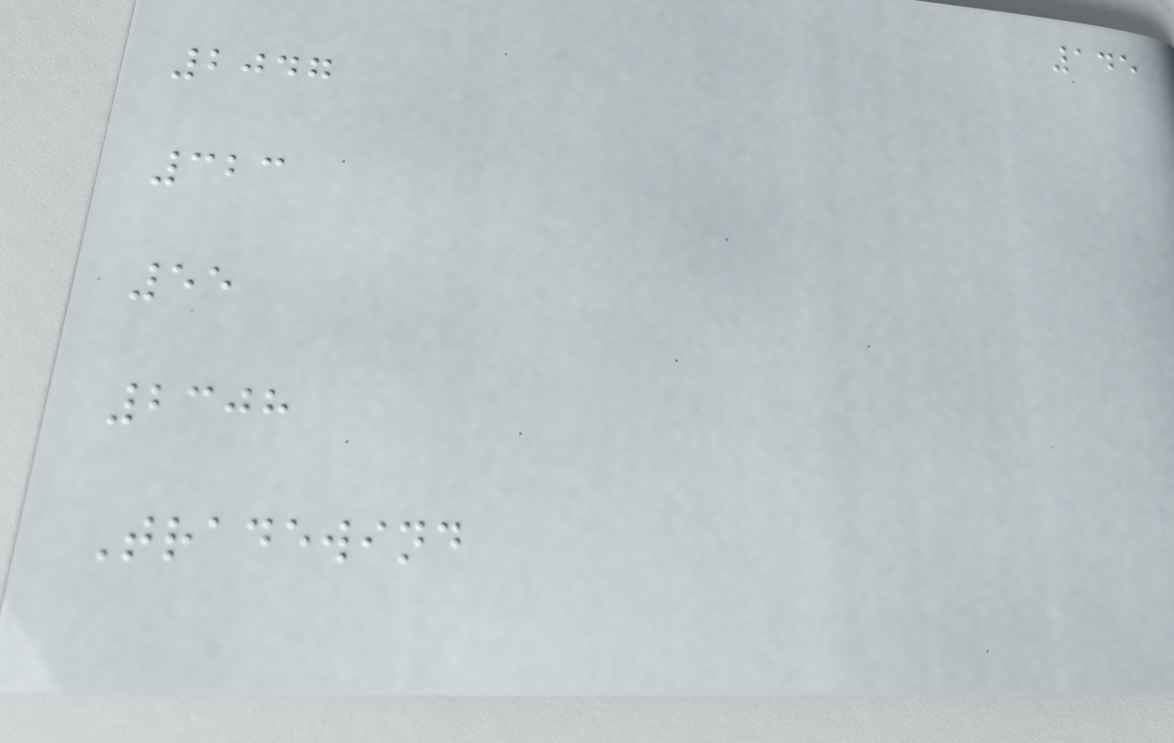145
2047
323
55
2308
Tradewind
